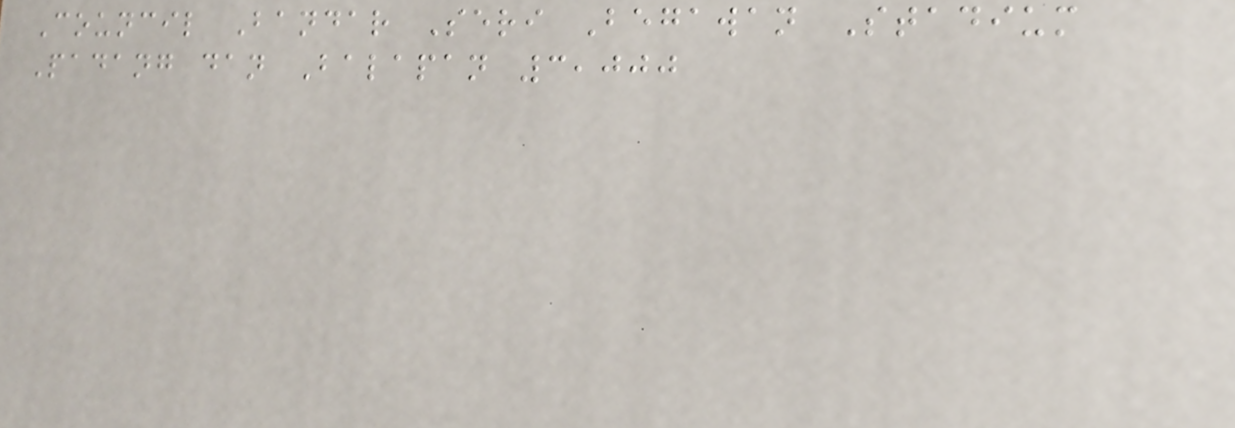Council Bandar Seri Begawan Stadium
Padang dan Balapan 3,000
